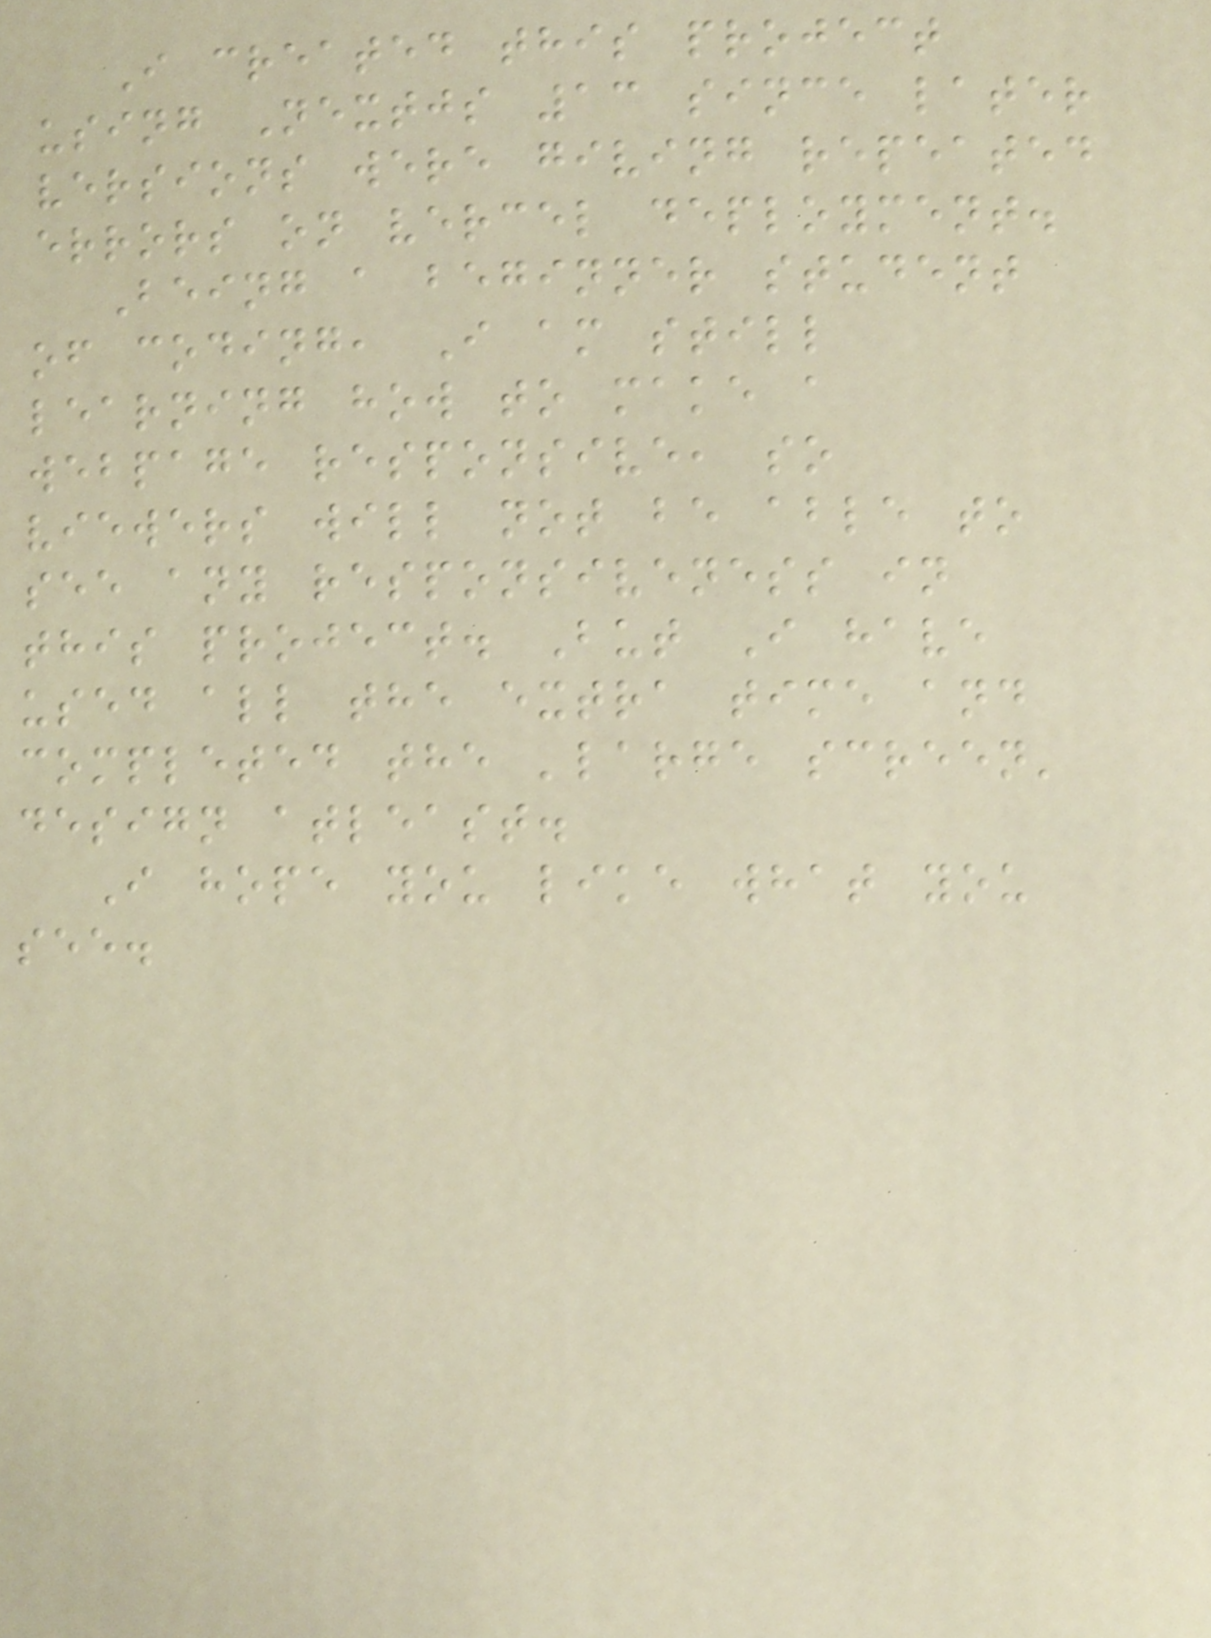I created this project
using Nextjs 13 since later
versions were giving repeated
errors on vercel deployment.
Being a beginner student
of coding, I am still
learning how to make a
webpage responsive, so
viewers will not be able to
see any responsiveness in
this project. But I have
used all the extra time and
completed the 'large screen'
design atleast.
I hope you like what you
see.
